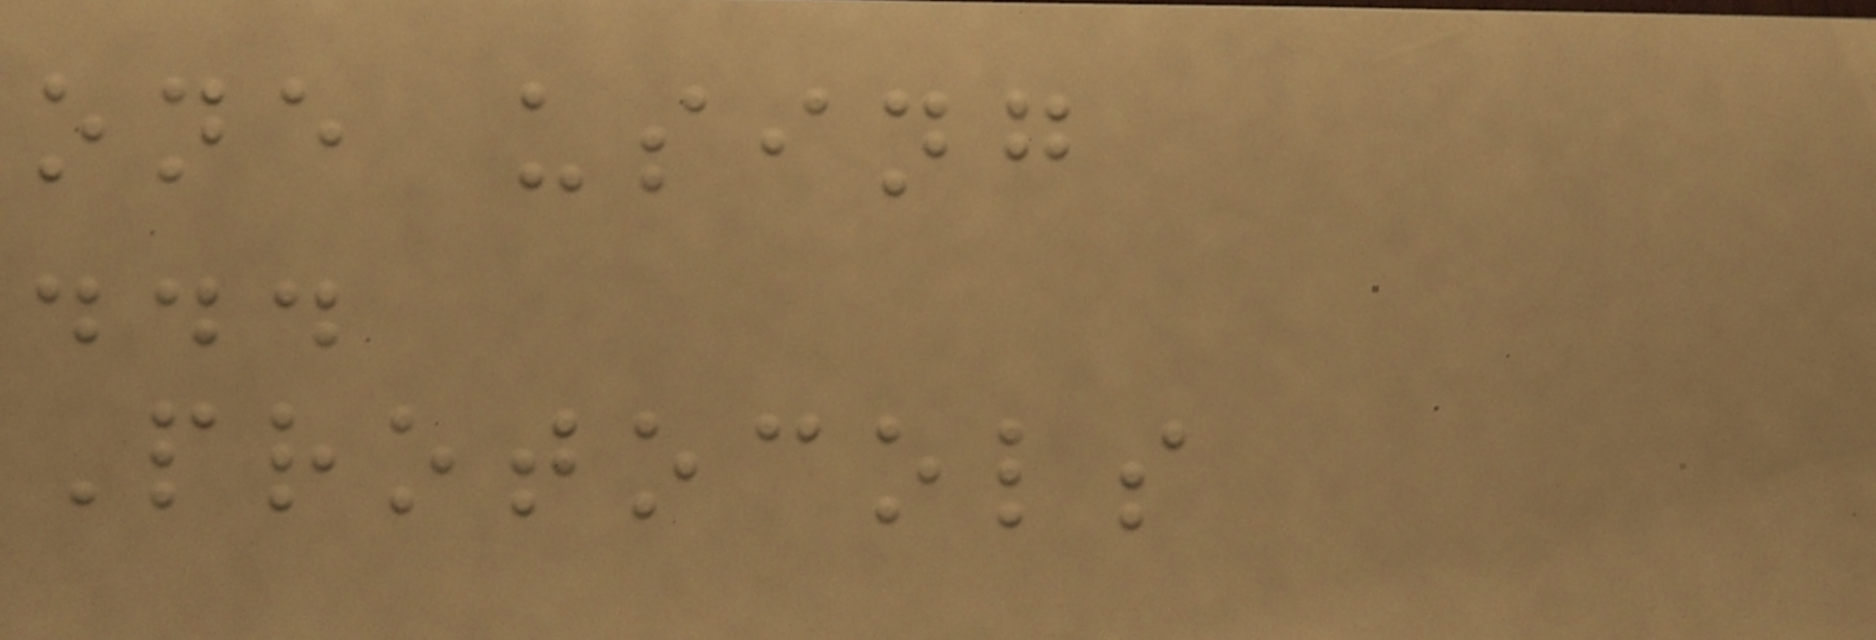one using
...
Protocols
